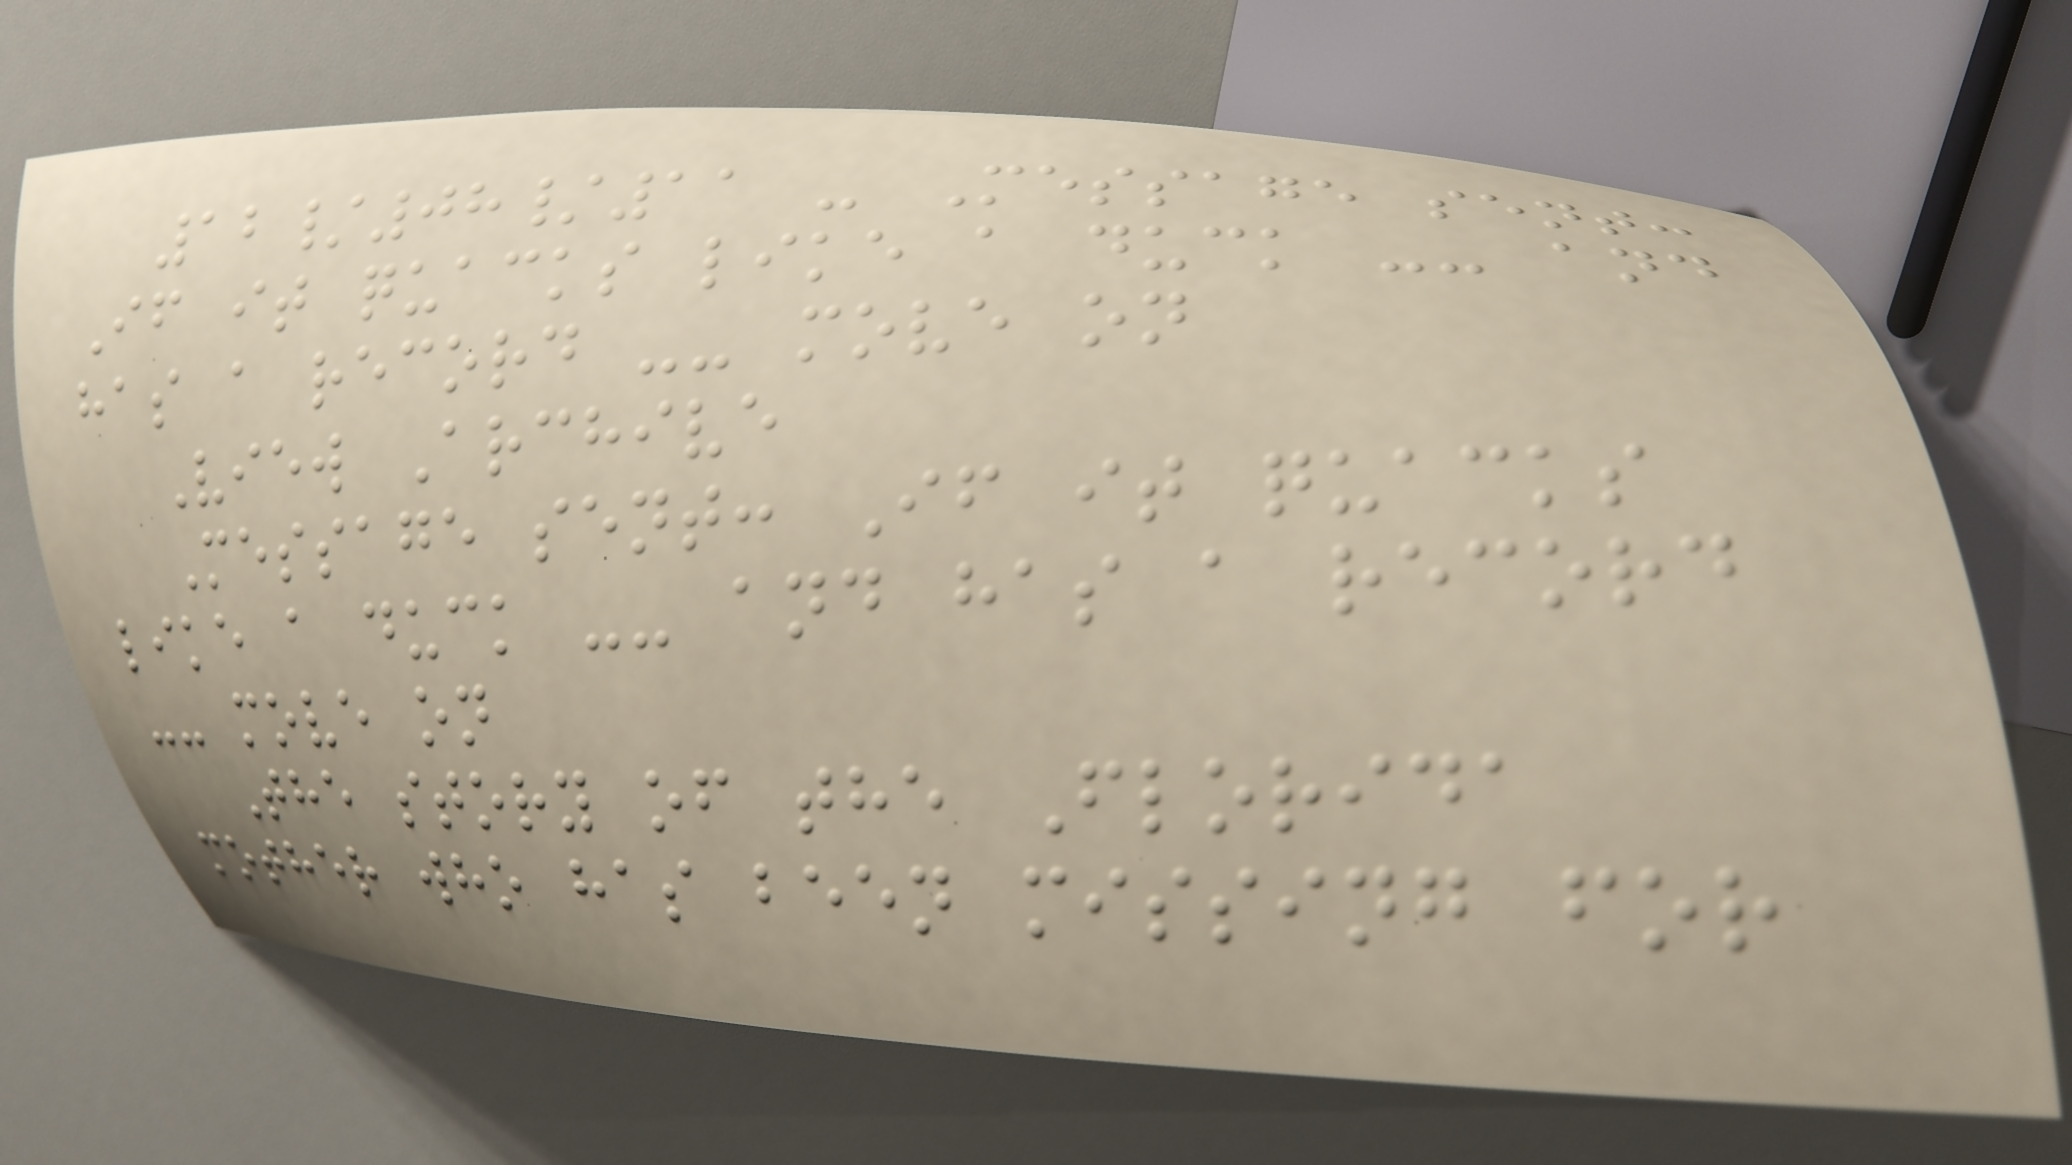12/08/11 - Message sent:
If it quacks like a duck -- and
has a record -- move on
View Archive
Message sent: If it quacks
like a duck -- and has a record
-- move on
The story of the Florida
mother who has been missing for
